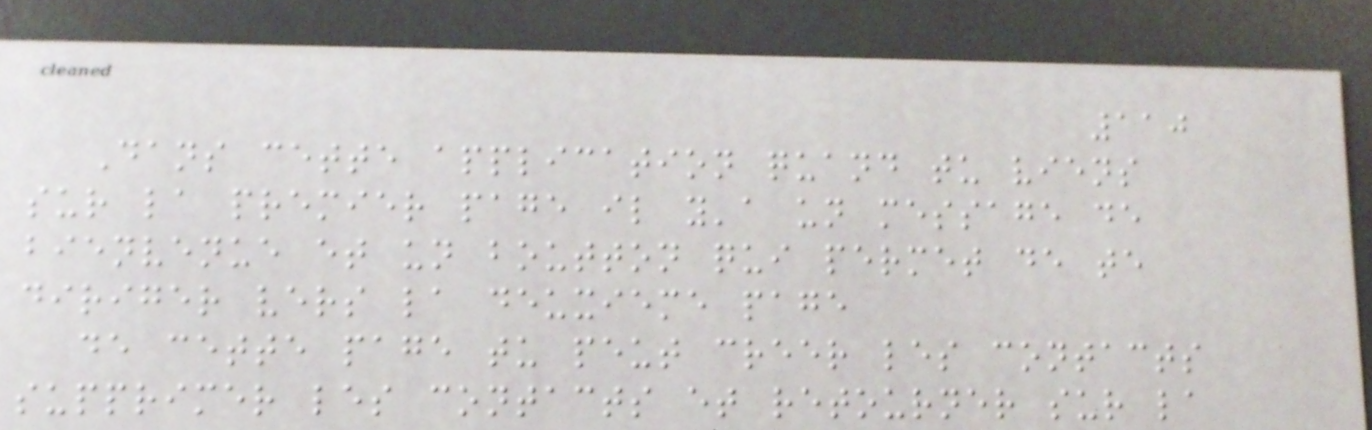110
Dans cette application quand tu viens
sur la premier page il y'a un message de
bienvenue et un boutton qui permet de te
diriger vers la deuxieme page
de cette page tu peut creer les contacts
supprimer les contacts et retourner sur la
